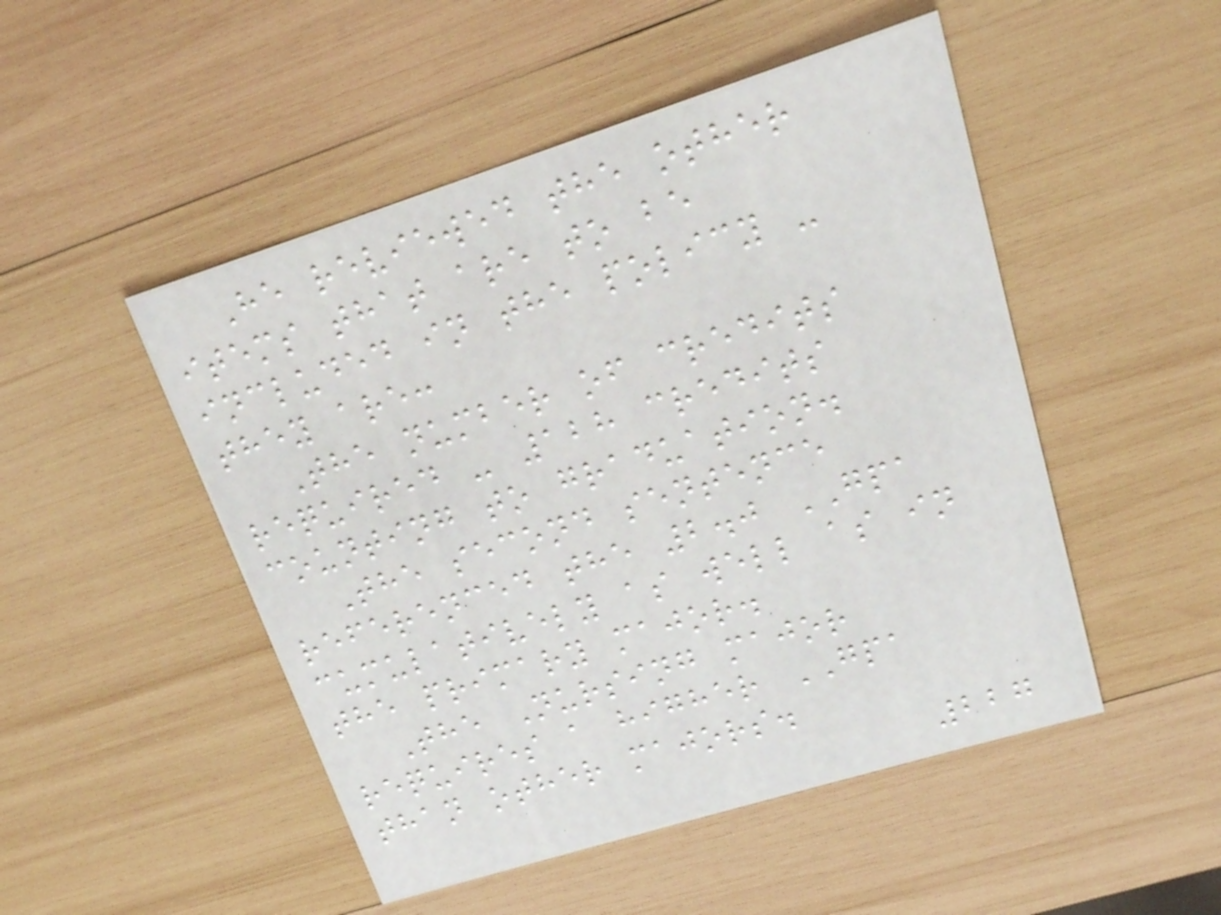He reviewed the other
items that are to be
included in the policy -
they are:
The number of credits
required - 128 credits
counting to graduation.
The second sentence
referenced the 2.0 GPA
cumulatively as well as in
the primary major.
The Nursing major
requires a higher GPA
than other majors.
227
